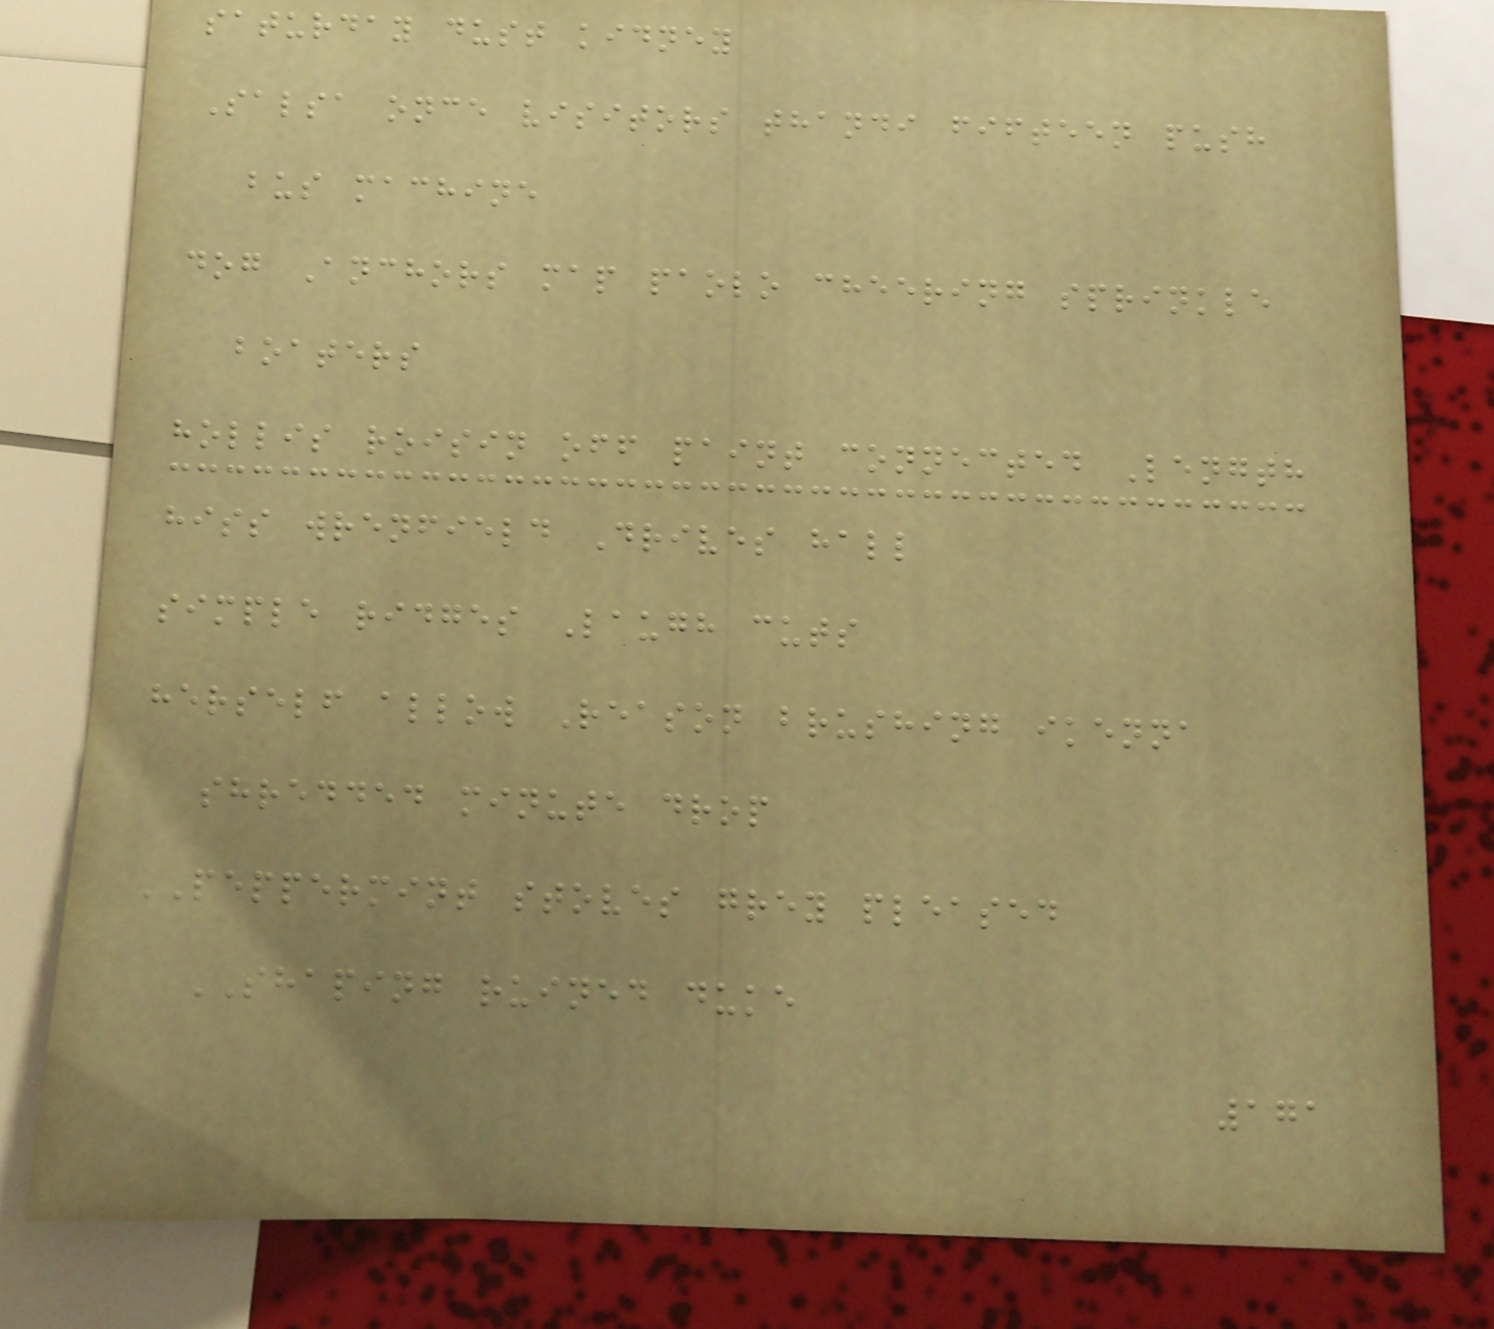saturday dust kidney
Salsa once visitors thandi fifteen push
bus machine
dog Anchors map paolo cheering sprinkle
boaters
hollis roisin off paint connected Length
hiss wrenfield Drives hall
simple ridges Laugh cuts
herself allow Reason brushing ikenna
shredded minute drop
PEPPERMINT stoves grey pleased
SHAPING ruined duke
171
